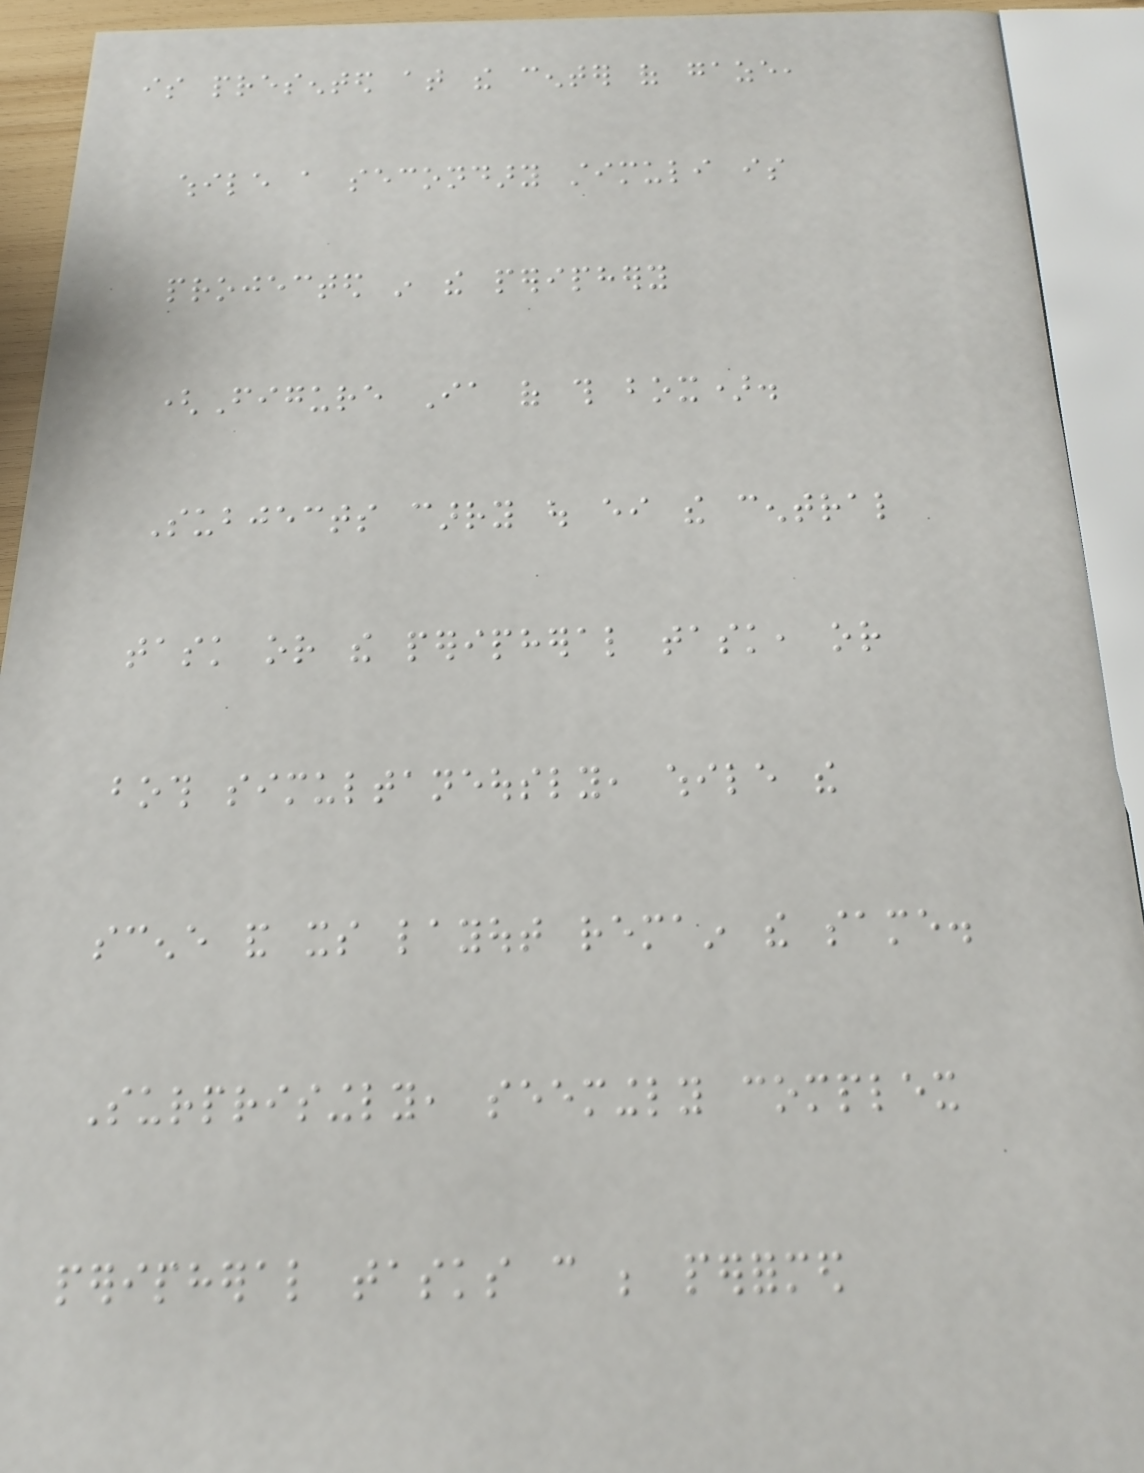is presented at the center of gaze,
while a secondary stimuli is
projected in the periphery
(Figure Ia of this box).
Subjects carry out either the central
task or the peripheral task, or
both simultaneously, while the
scene and its layout remain the same.
Surprisingly, seemingly complex
peripheral tasks can be performed
